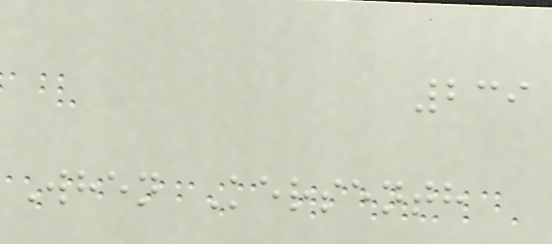239
When Kersenth
